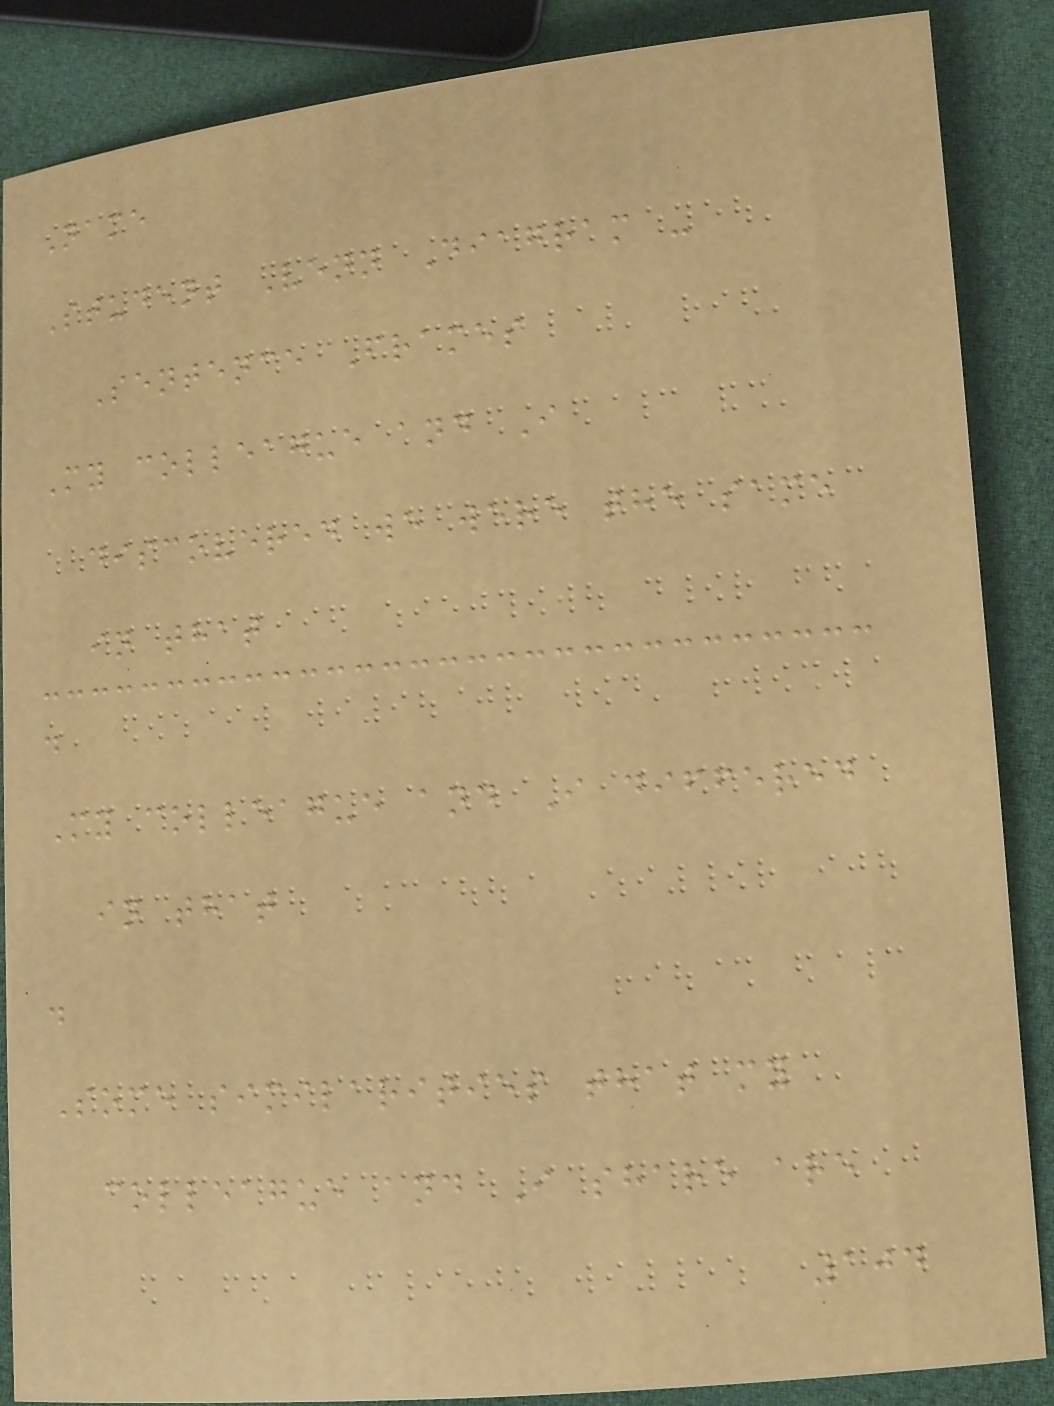Name
Student Venn Diagram -
Sentence Frames
My colleague and I
discovered we were the same
in that
.
My colleague and I differed
in that
.
Some similarities that my
colleague and I share are
104
